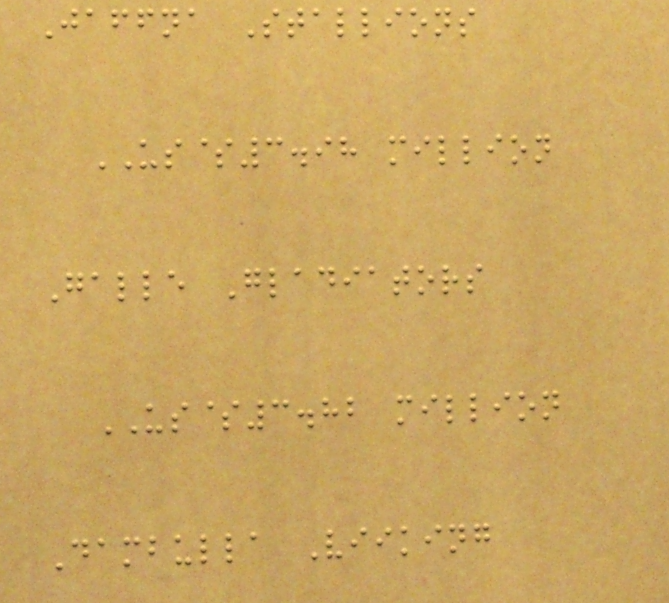Jaffna Stallions
US$3.98 million
Galle Gladiators
US$3.82 million
Dambulla Viiking
